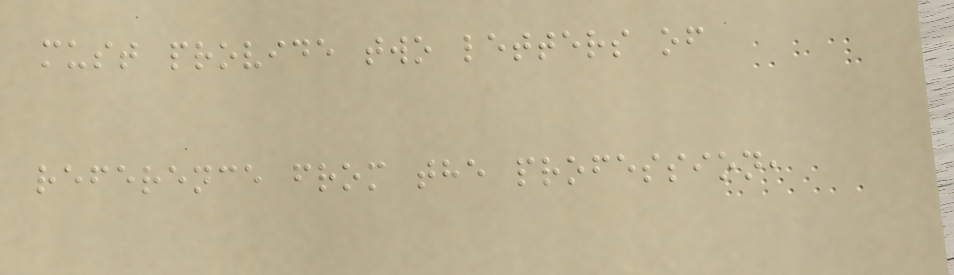must provide two letters of
reference from the profession,
